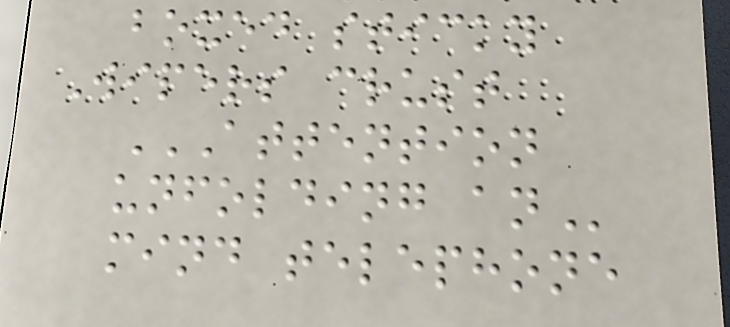boxed sticky
Wipers crust
ATTENTION
UNFOLDING AN
mind telephone
